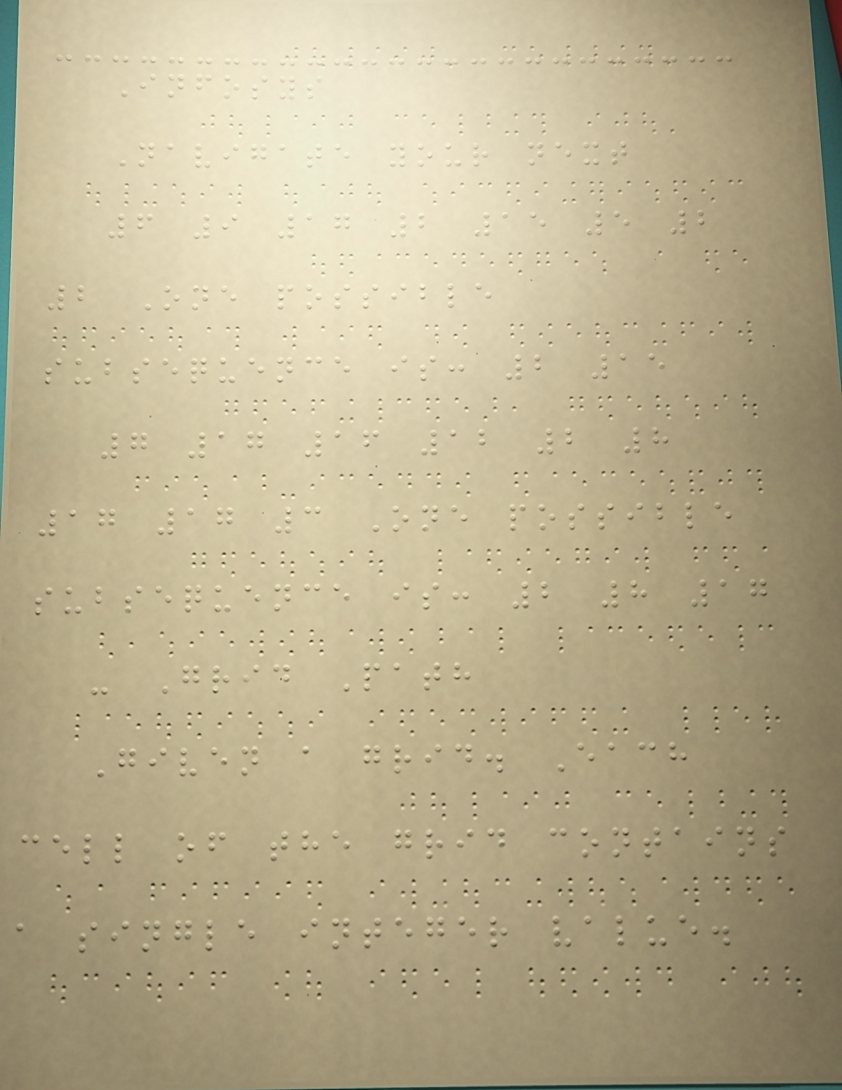Infosys
Navigate your next
6 9 17 2 15 5 2
2 One possible
subsequence is: 2 15
7 17 16 12 2 8
17 17 3 One possible
subsequence is: 2 8 17
- Grid Path
Given a grid. Each
cell of the grid contains
a single integer value.
